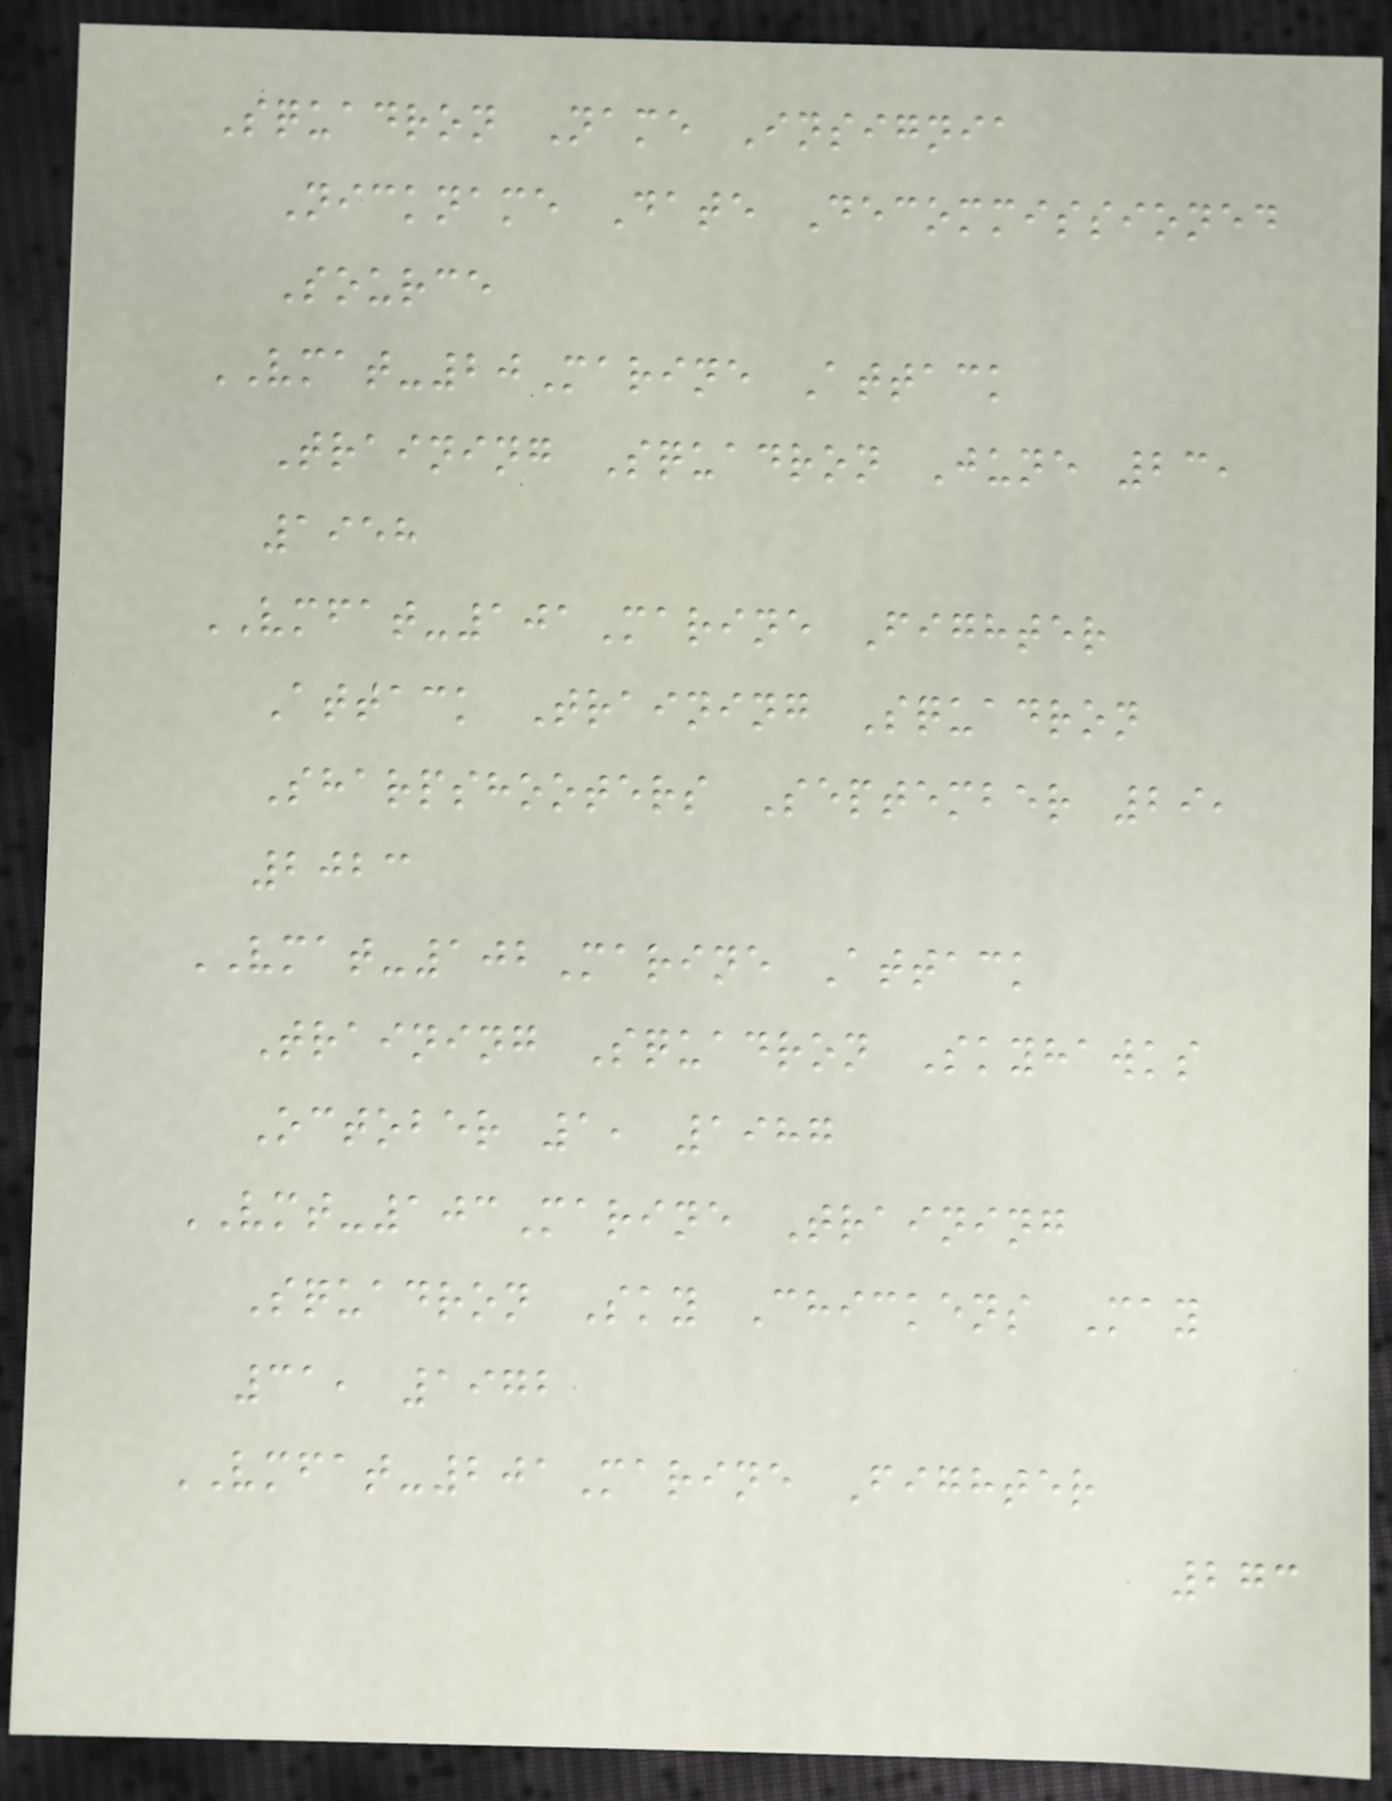Squadron Name Insignia
Nickname Date Decommissioned
Source
VMAT-20Marine Attack
Training Squadron June 23,
1958
VMFAT-101Marine Fighter
Attack Training Squadron
Sharpshooters September 29,
2023
VMAT-102Marine Attack
Training Squadron Skyhawks
October 1, 1987
VMT-103Marine Training
Squadron Sky Chickens May
31, 1972
VMFAT-201Marine Fighter
273
